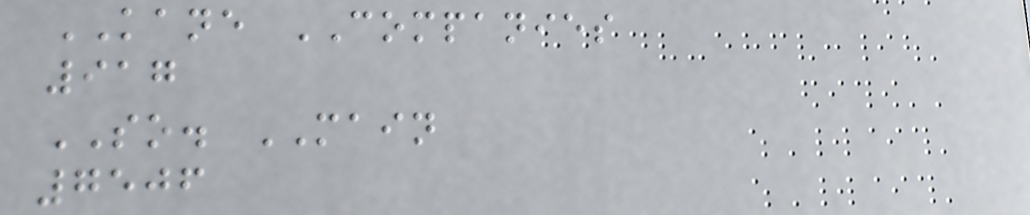KANE COMPANIES
917
SO. MAIN
7506
